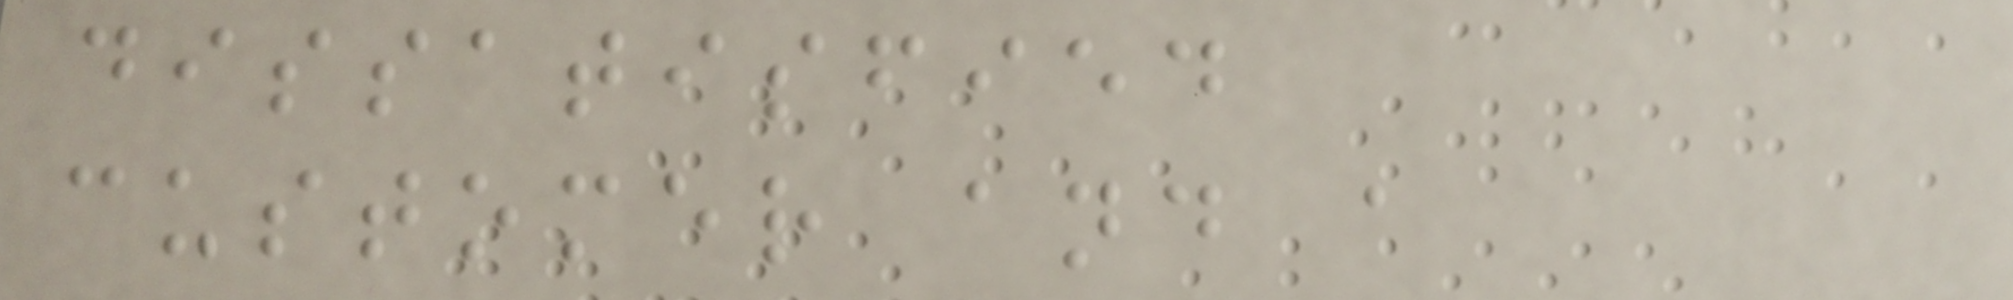dissatisfied
customer and a
